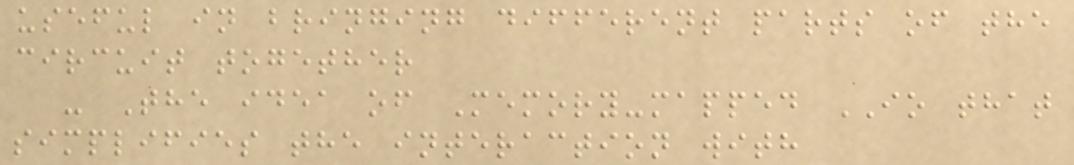useful in bringing different parts of the
circuit together
- The idea of Memory-mapped IO that
simplifies the interaction with
